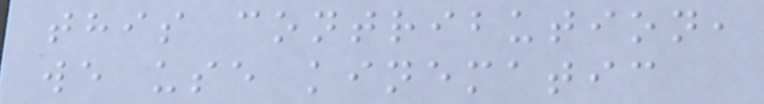this contribution,
we use kinematic
